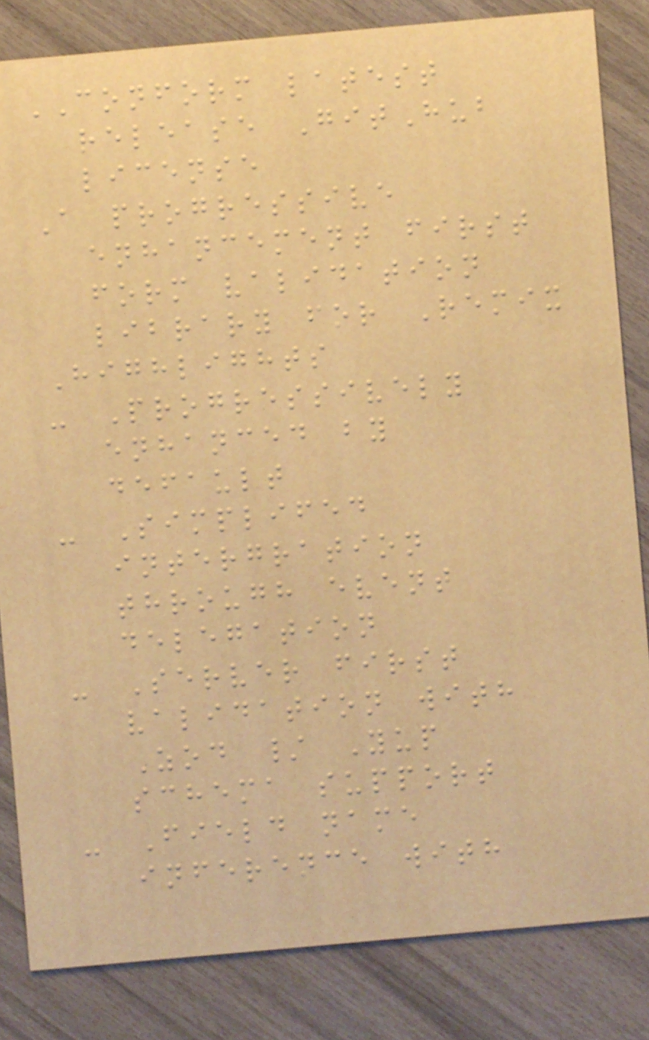CONFORM latest
release GitHub
license
A progressive
enhancement first
form validation
library for Remix
Highlights
- Progressively
enhanced by
default
- Simplifed
intergration
through event
delegation
- Server first
validation with
Zod / Yup
schema support
- Field name
inference with
